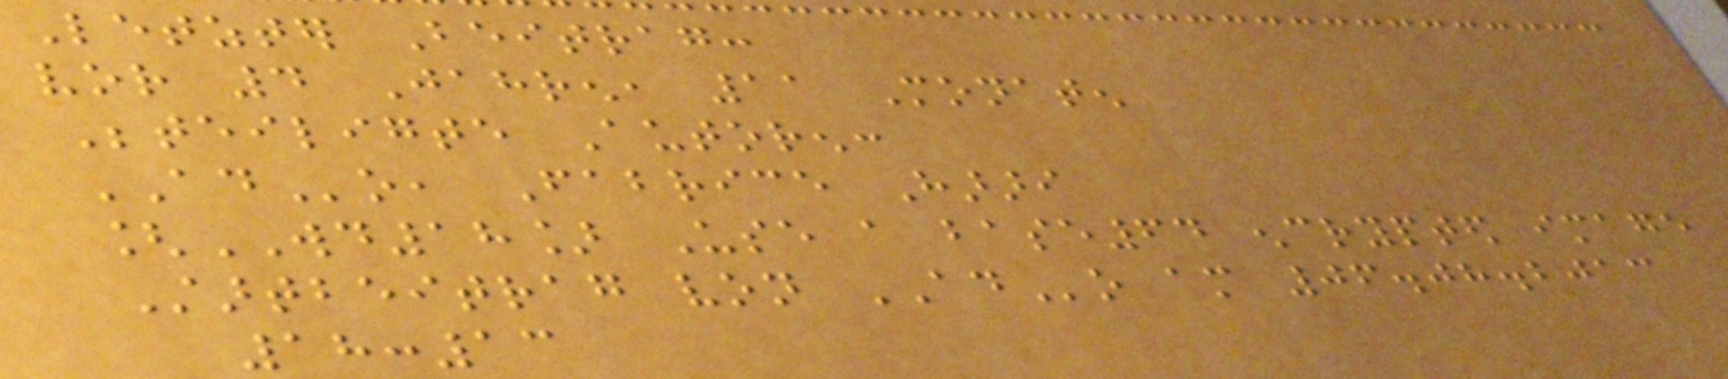Letzter Beitrag:
vor 4 Jahren, 11 Monaten
Beteiligte Autoren:
ADo, Fabrice Harari
[WD18] Use a base64 encrypted image
Startbeitrag von ADo am 06.08.2013
18:13
